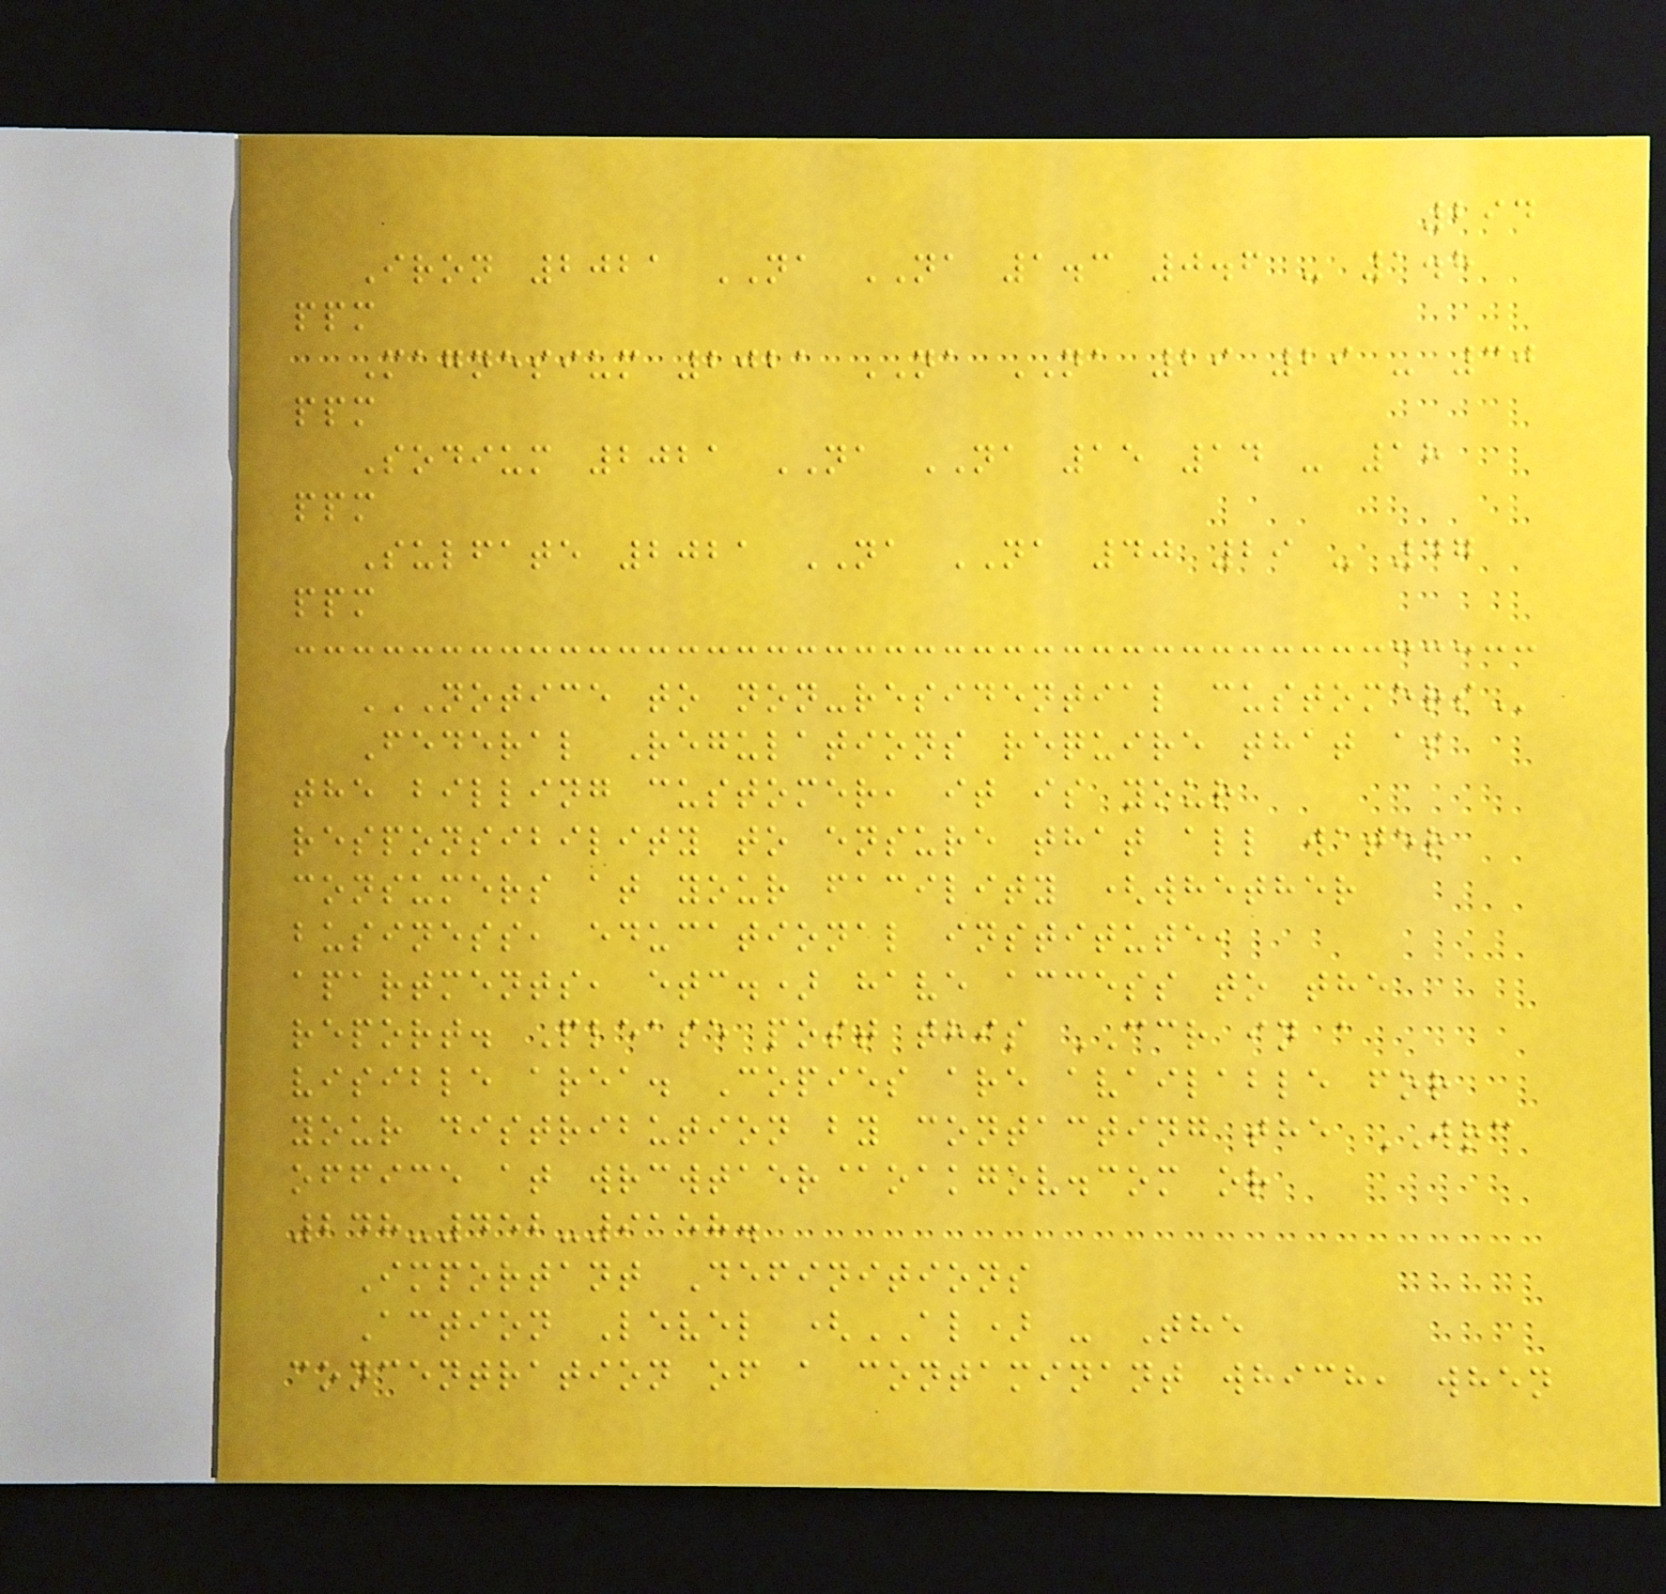294
Iron 2021 NA NA 1.3 0.6 - 1.8
ppm
Magnesium 2021 NA NA 29 29 - 30
ppm
Sodium 2021 NA NA 15 14 - 18
ppm
Sulfate 2021 NA NA 40 29 - 47
ppm
NOTICE TO NON-RESIDENTIAL CUSTOMERS
Federal Regulations require that as
the billing customer, it is your
responsibility to ensure that all water
consumers at your facility (whether
business, educational institute,
apartments, etc.) have access to the
report. Please post this CCR in a
visible area. Copies are available for
your distribution by contacting the WRC
office at wrcwtaer@oakgov.com or
248-452-9158.
Important Definitions
Action Level (AL) - The
concentration of a contaminant which, when
